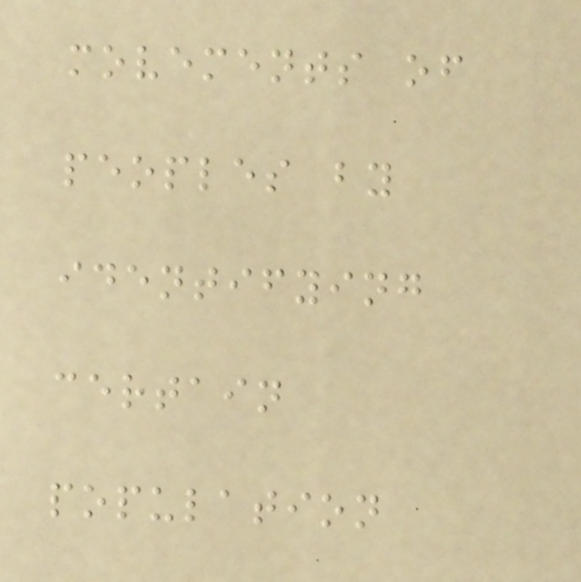movements of
peoples by
identifying
certain
population
